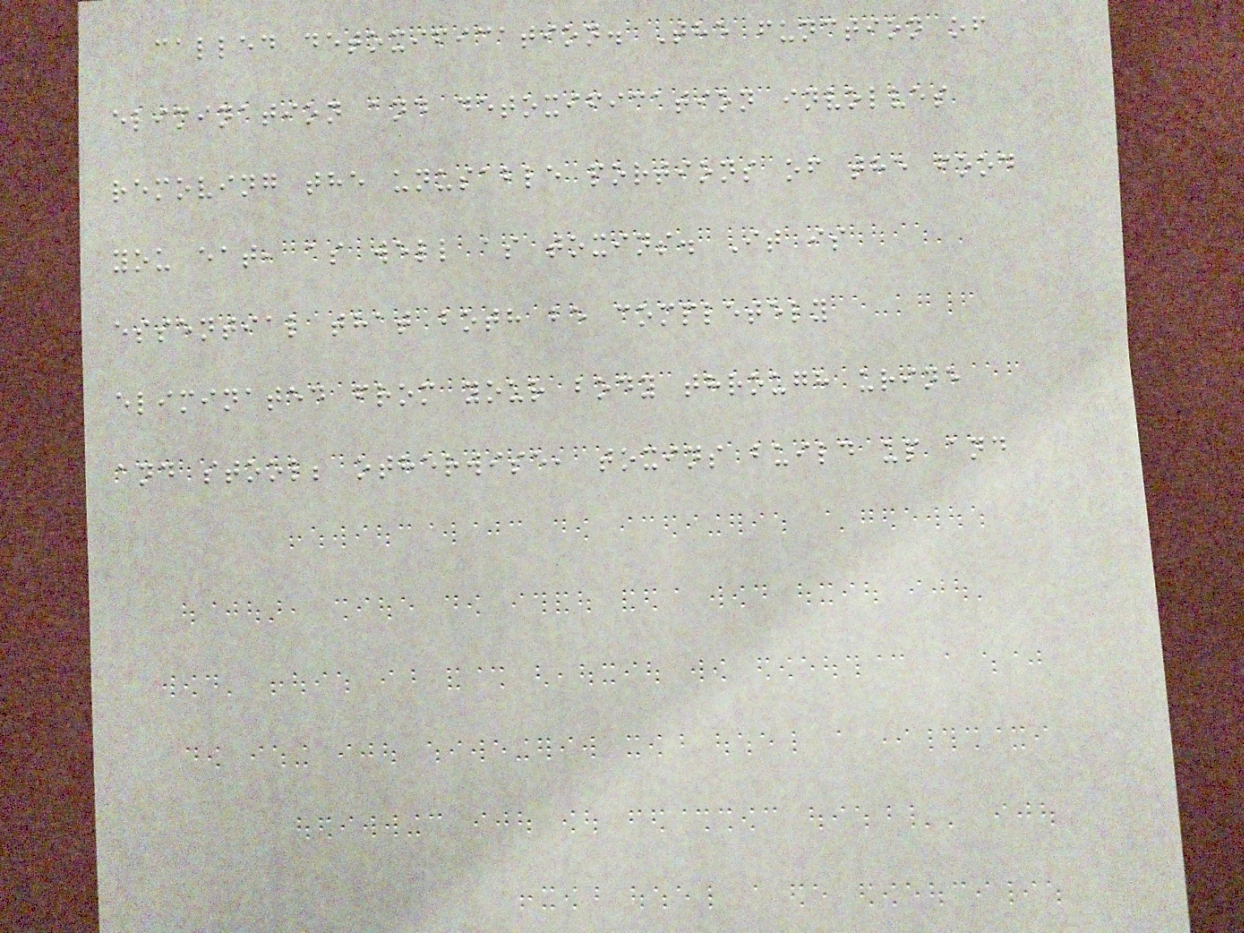called detoxification. The function of
elimination and detoxification involves
removing the unusable portions of the food
you eat, as well as toxins. It is
essential that both be completely
eliminated from your body through urine
and stool; otherwise, toxins build up and
